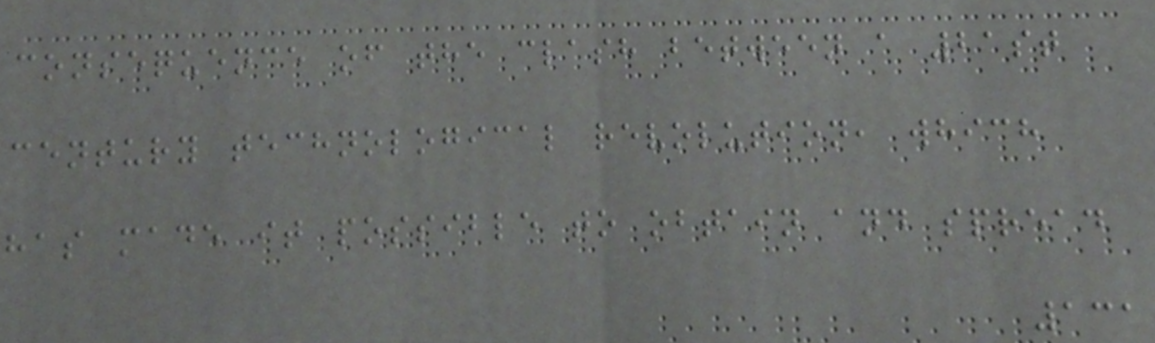consequence of the clash between a 21st
century technological revolution, which
has made it possible to obtain and spread
131
